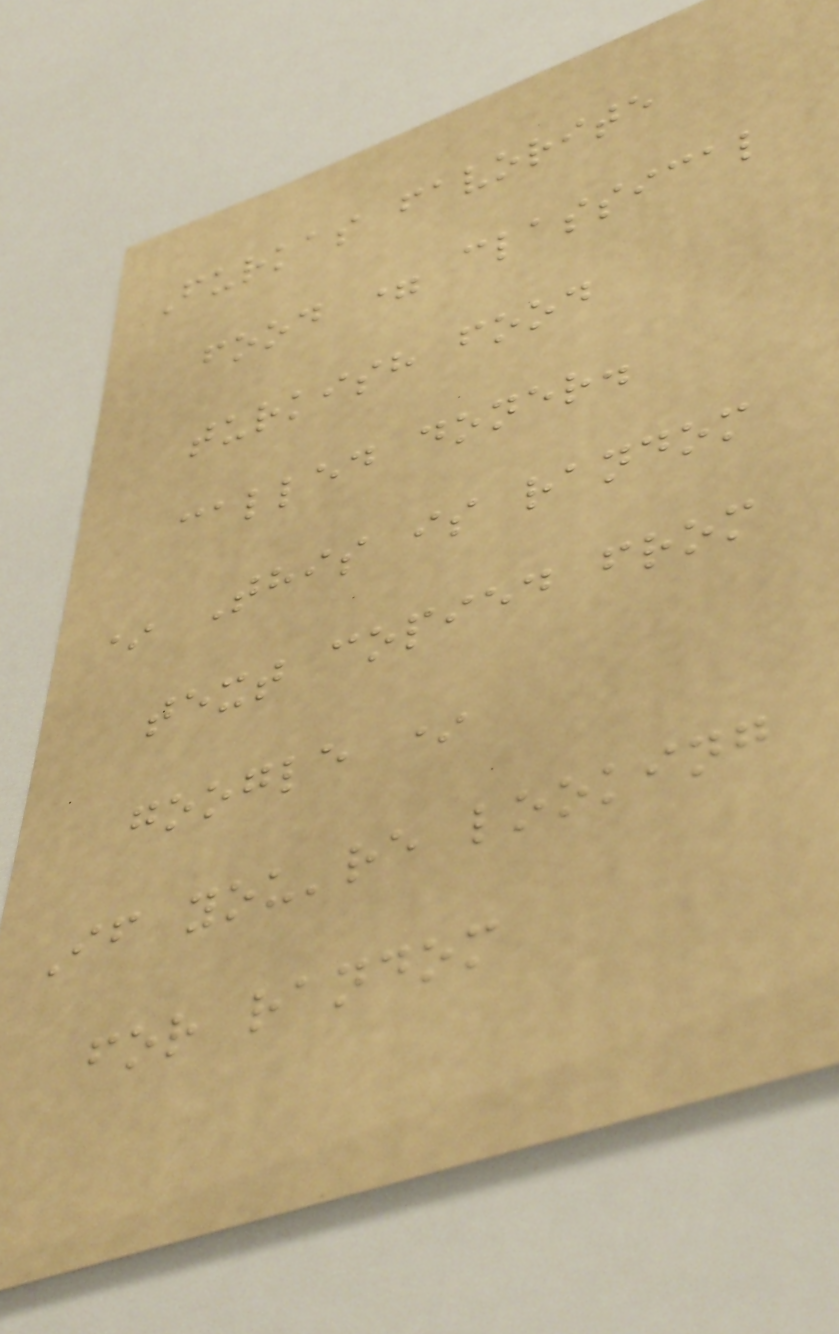Furkas favorite
food = classical
turkish food
called doner.
* This is random
text copied from
google *
If you're looking
for random
